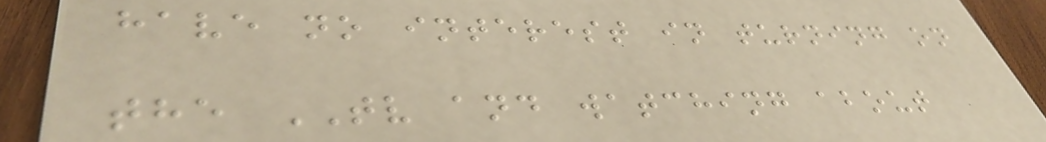have no interest in turning on
the TV and watching about
